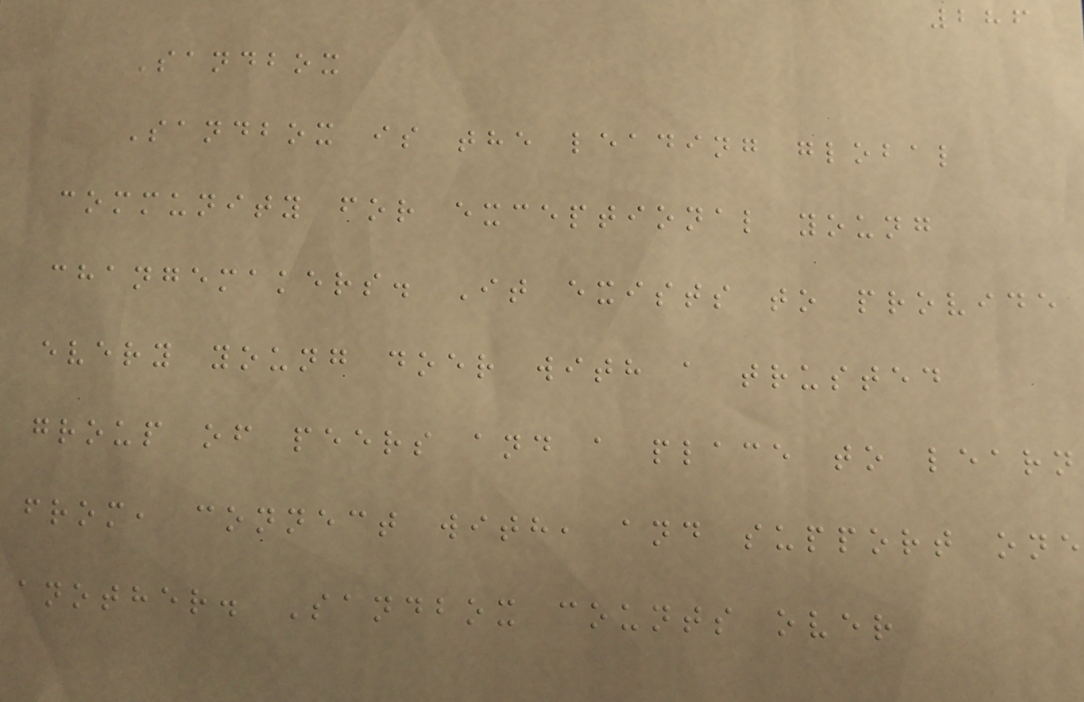286
Sandbox
Sandbox is the leading global
community for exceptional young
changemakers. It exists to provide
every young doer with a trusted
group of peers and a place to learn
from, connect with, and support one
another. Sandbox counts over
